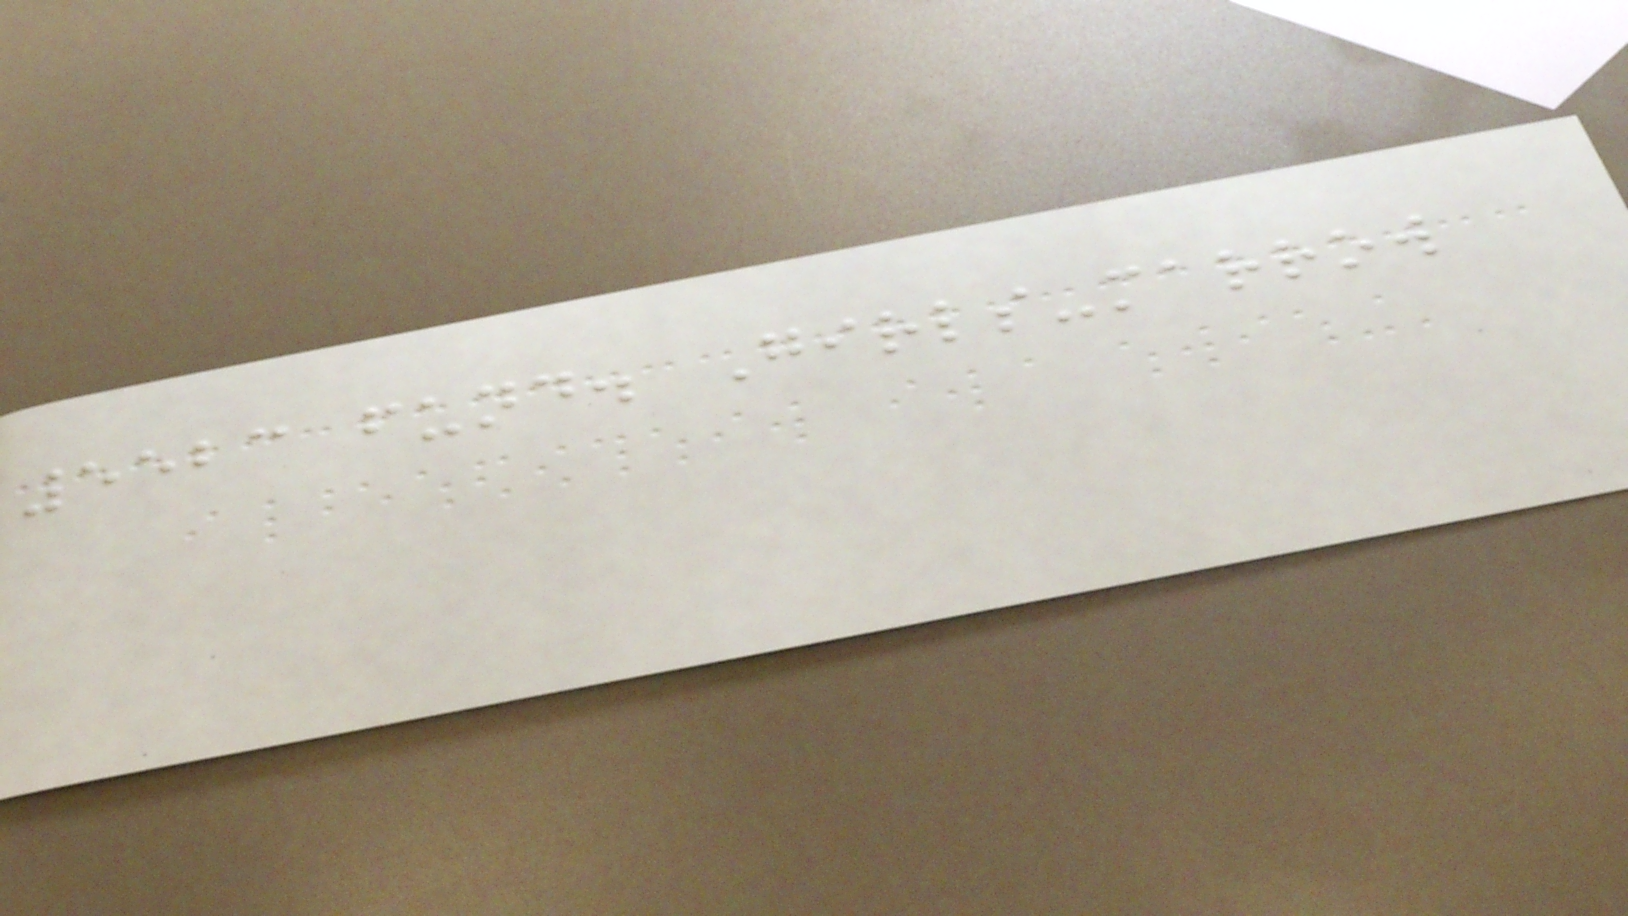5523 fund. Girls-marrow
